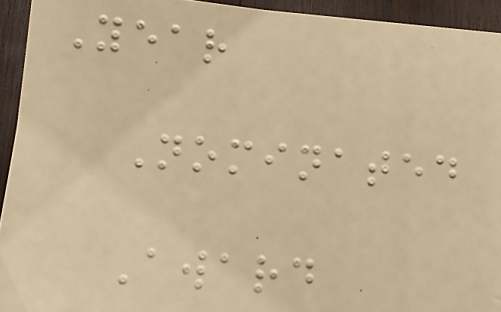Year
Nominated
Award
